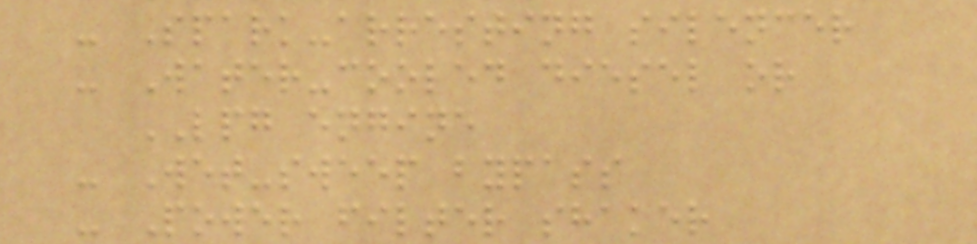- Spark-arresting silencer
- Water-cooled diesel or
LPG engine
- Wet-sweep bypass
- Power filter shaker
